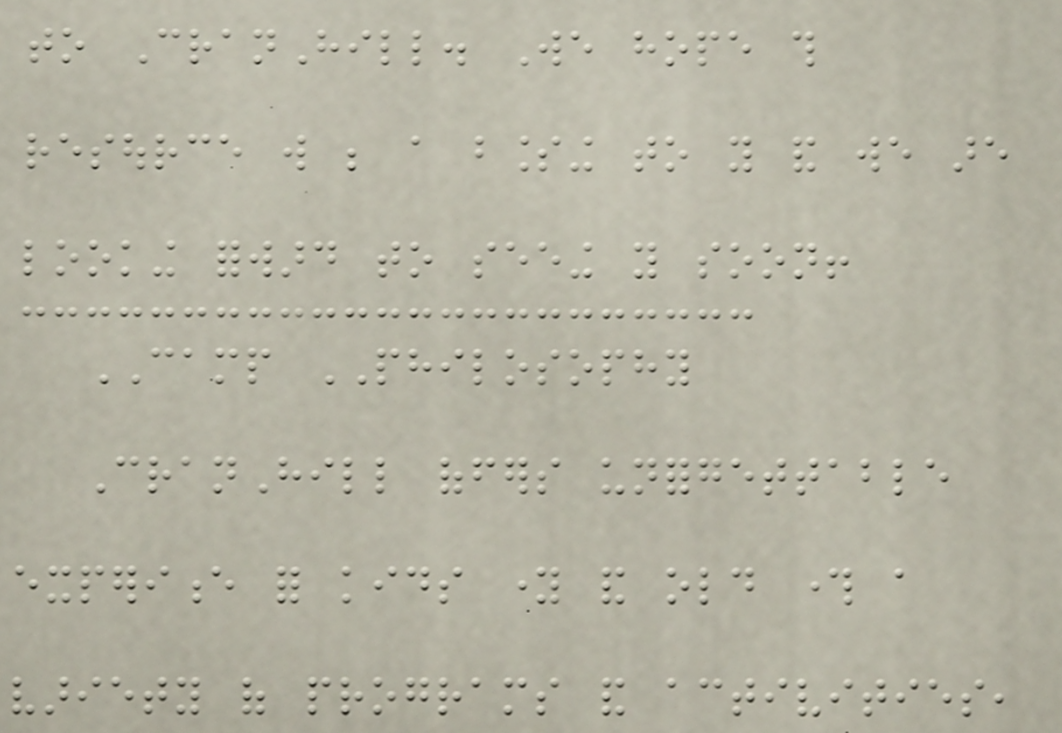to CranHill. We hope this
resource will be a blessing to you and we are
looking forward to seeing you soon!
CAMP PHILOSOPHY
CranHill offers unforgettable
experience for kids young and old through a
variety of programs and activities,
